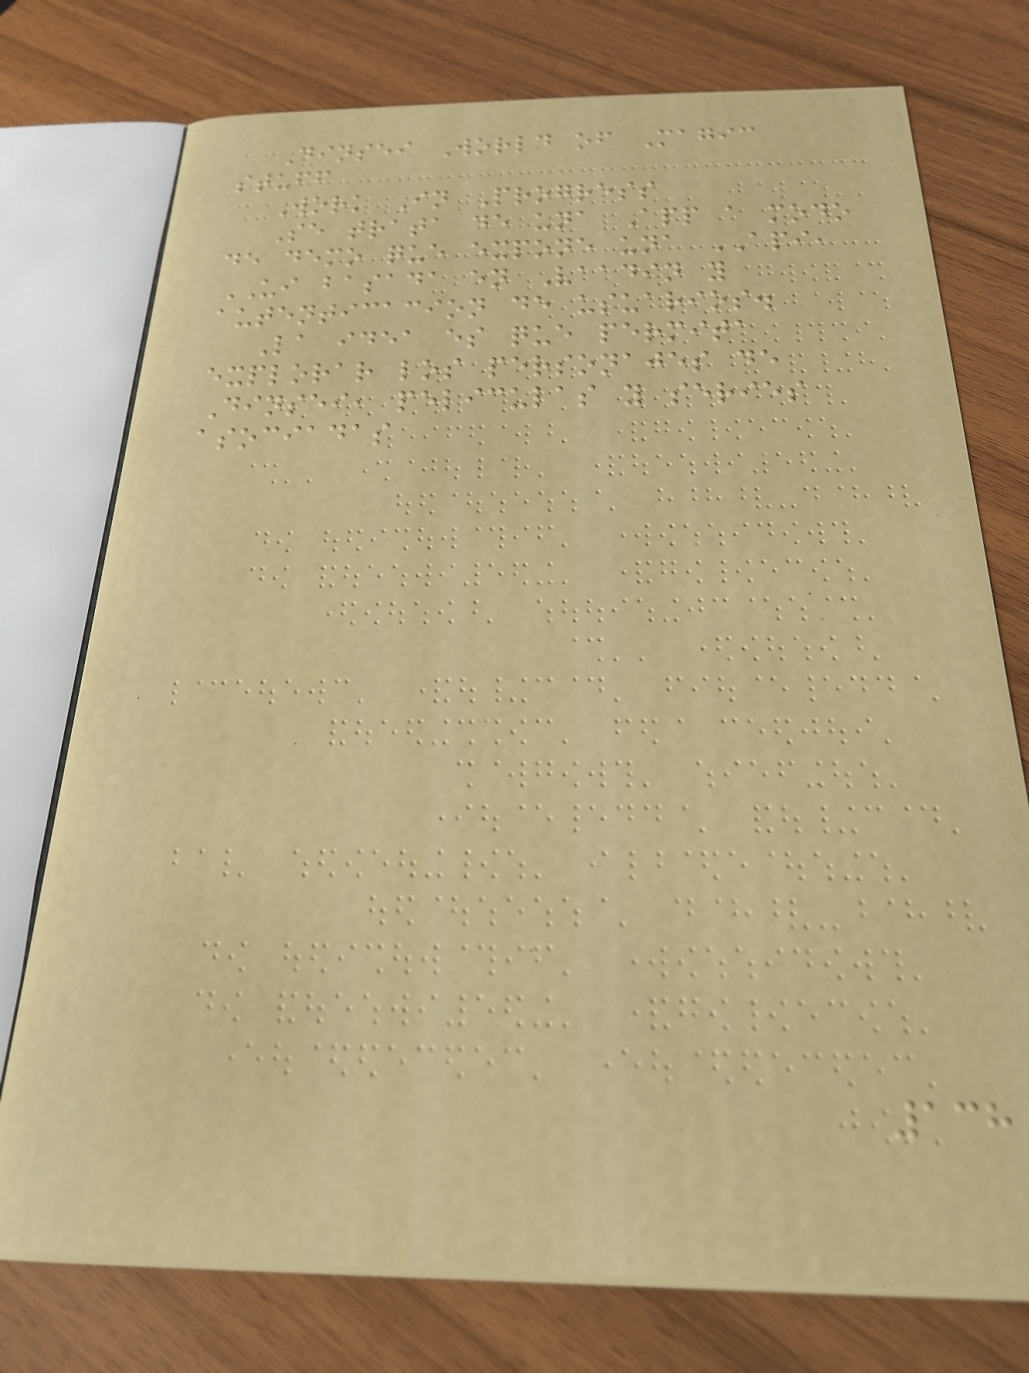Dinsei World of Magic
stuff
Work In Progress
Se trata de una App a modo
de demo que expone una API,
UI basada en Vaadin y
autenticacion de usuarios.
La idea es que permita
explorar los personajes de
Dinsei, peliculas y series
asociadas
138
